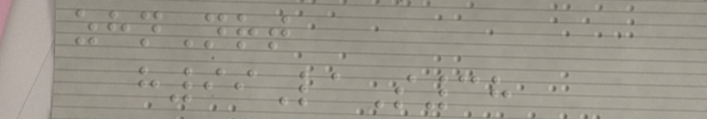zhnNrt
h99LaS38
